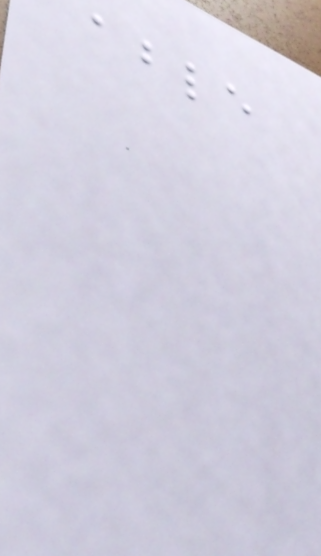able
